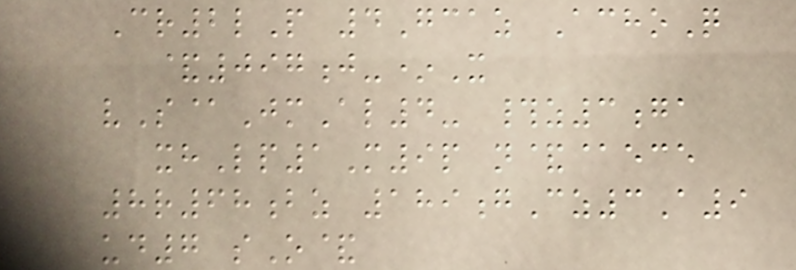Cr2lP 4Gcaz AchoQ
&097j-*X
vS@JmAl4- #z3ga
xhLp1M9p n&@ece
8r68bz 189gCz3A9
ud7 sO&
